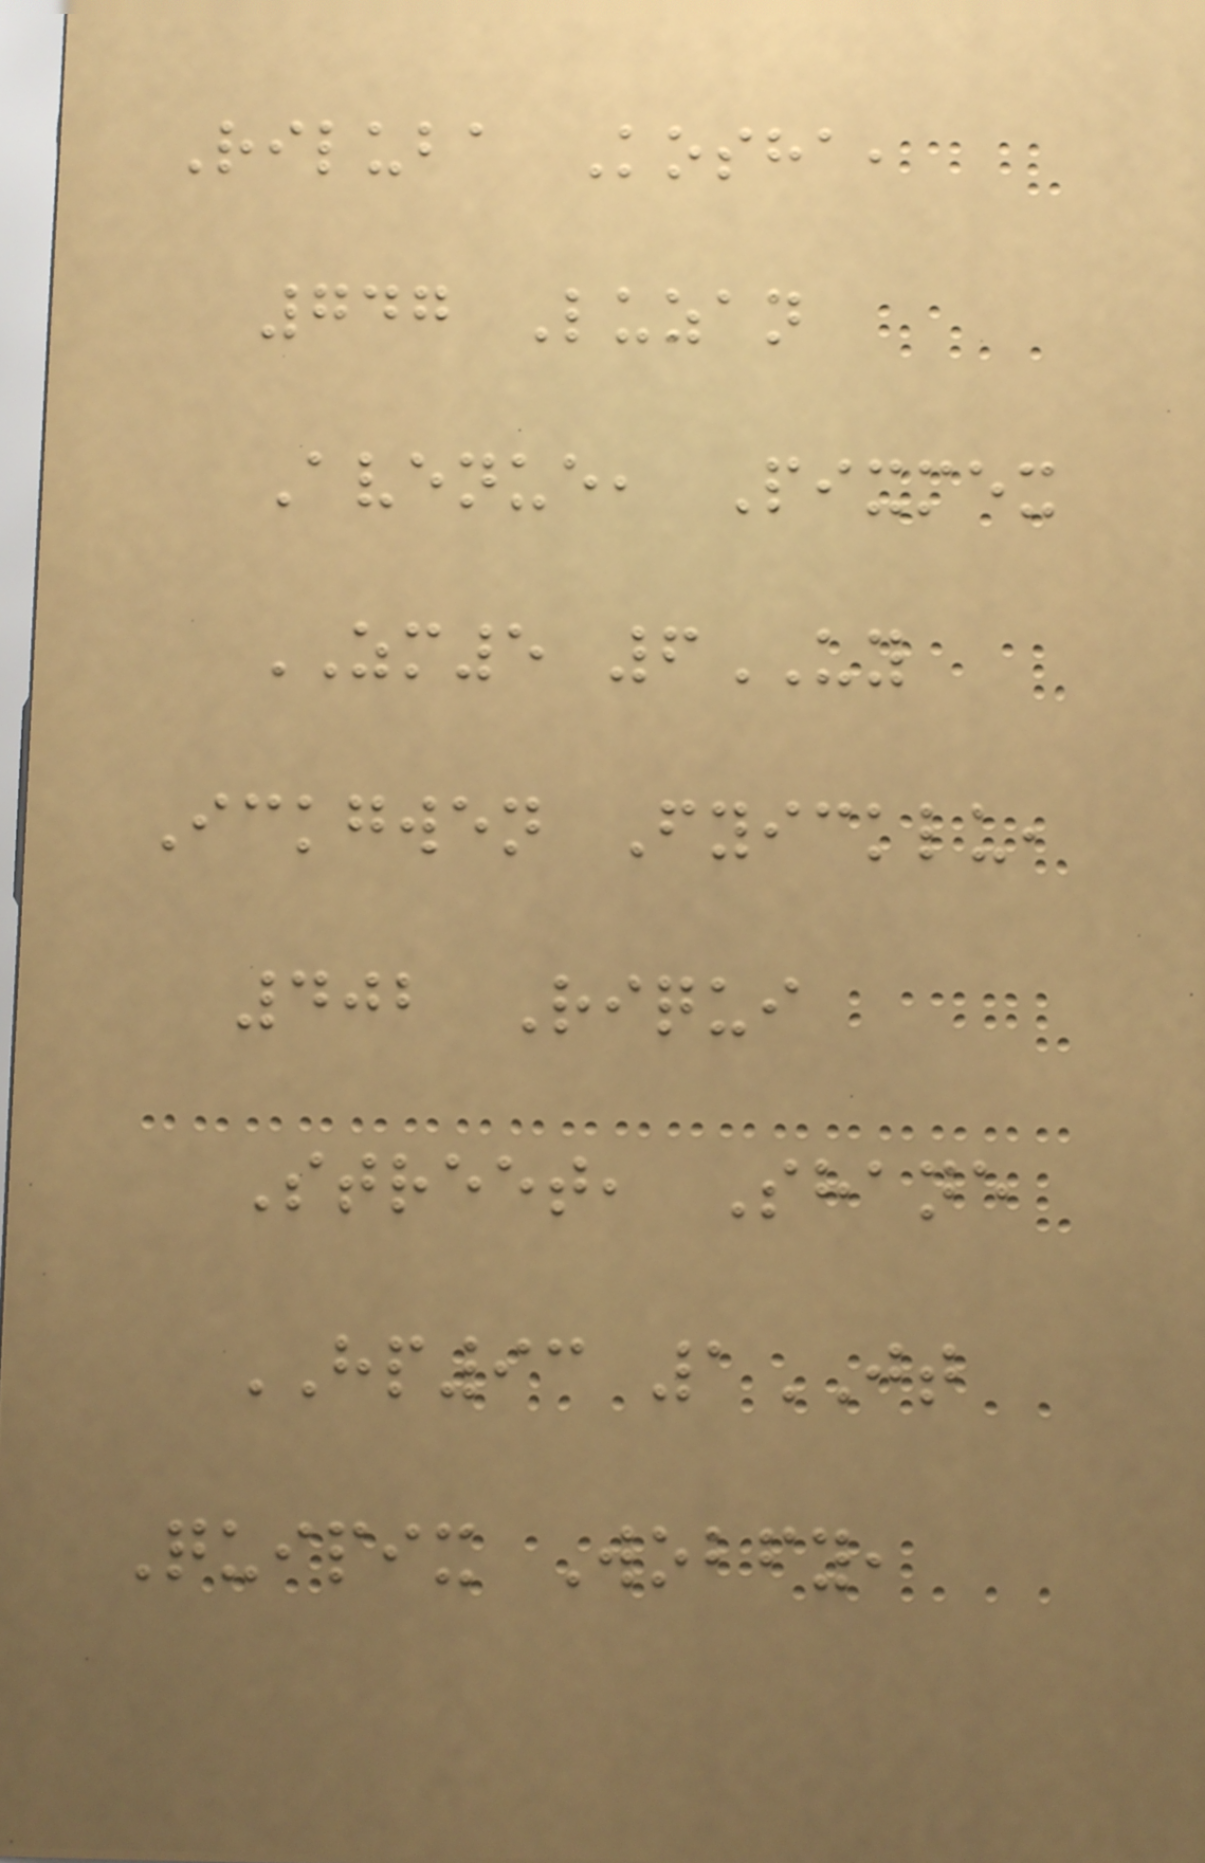Riluba Kosha,
747 Luzan
Avenue, Pixmex
ZM5 6UY
Ickgwen Fyicklu,
402 Riqui
Street, Shane
HP93 1JT
Quipix Wobfy,
